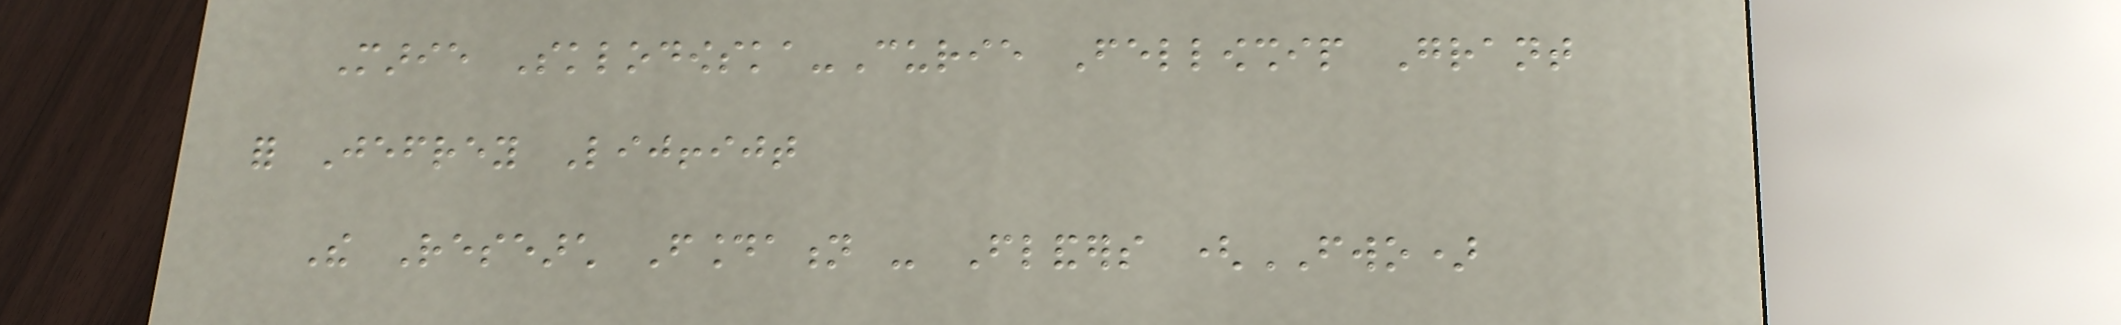Marie Sklodowska-Curie Fellowship Grant
for Jefrey Lijffijt
The Research Foundation - Flanders (FWO)
